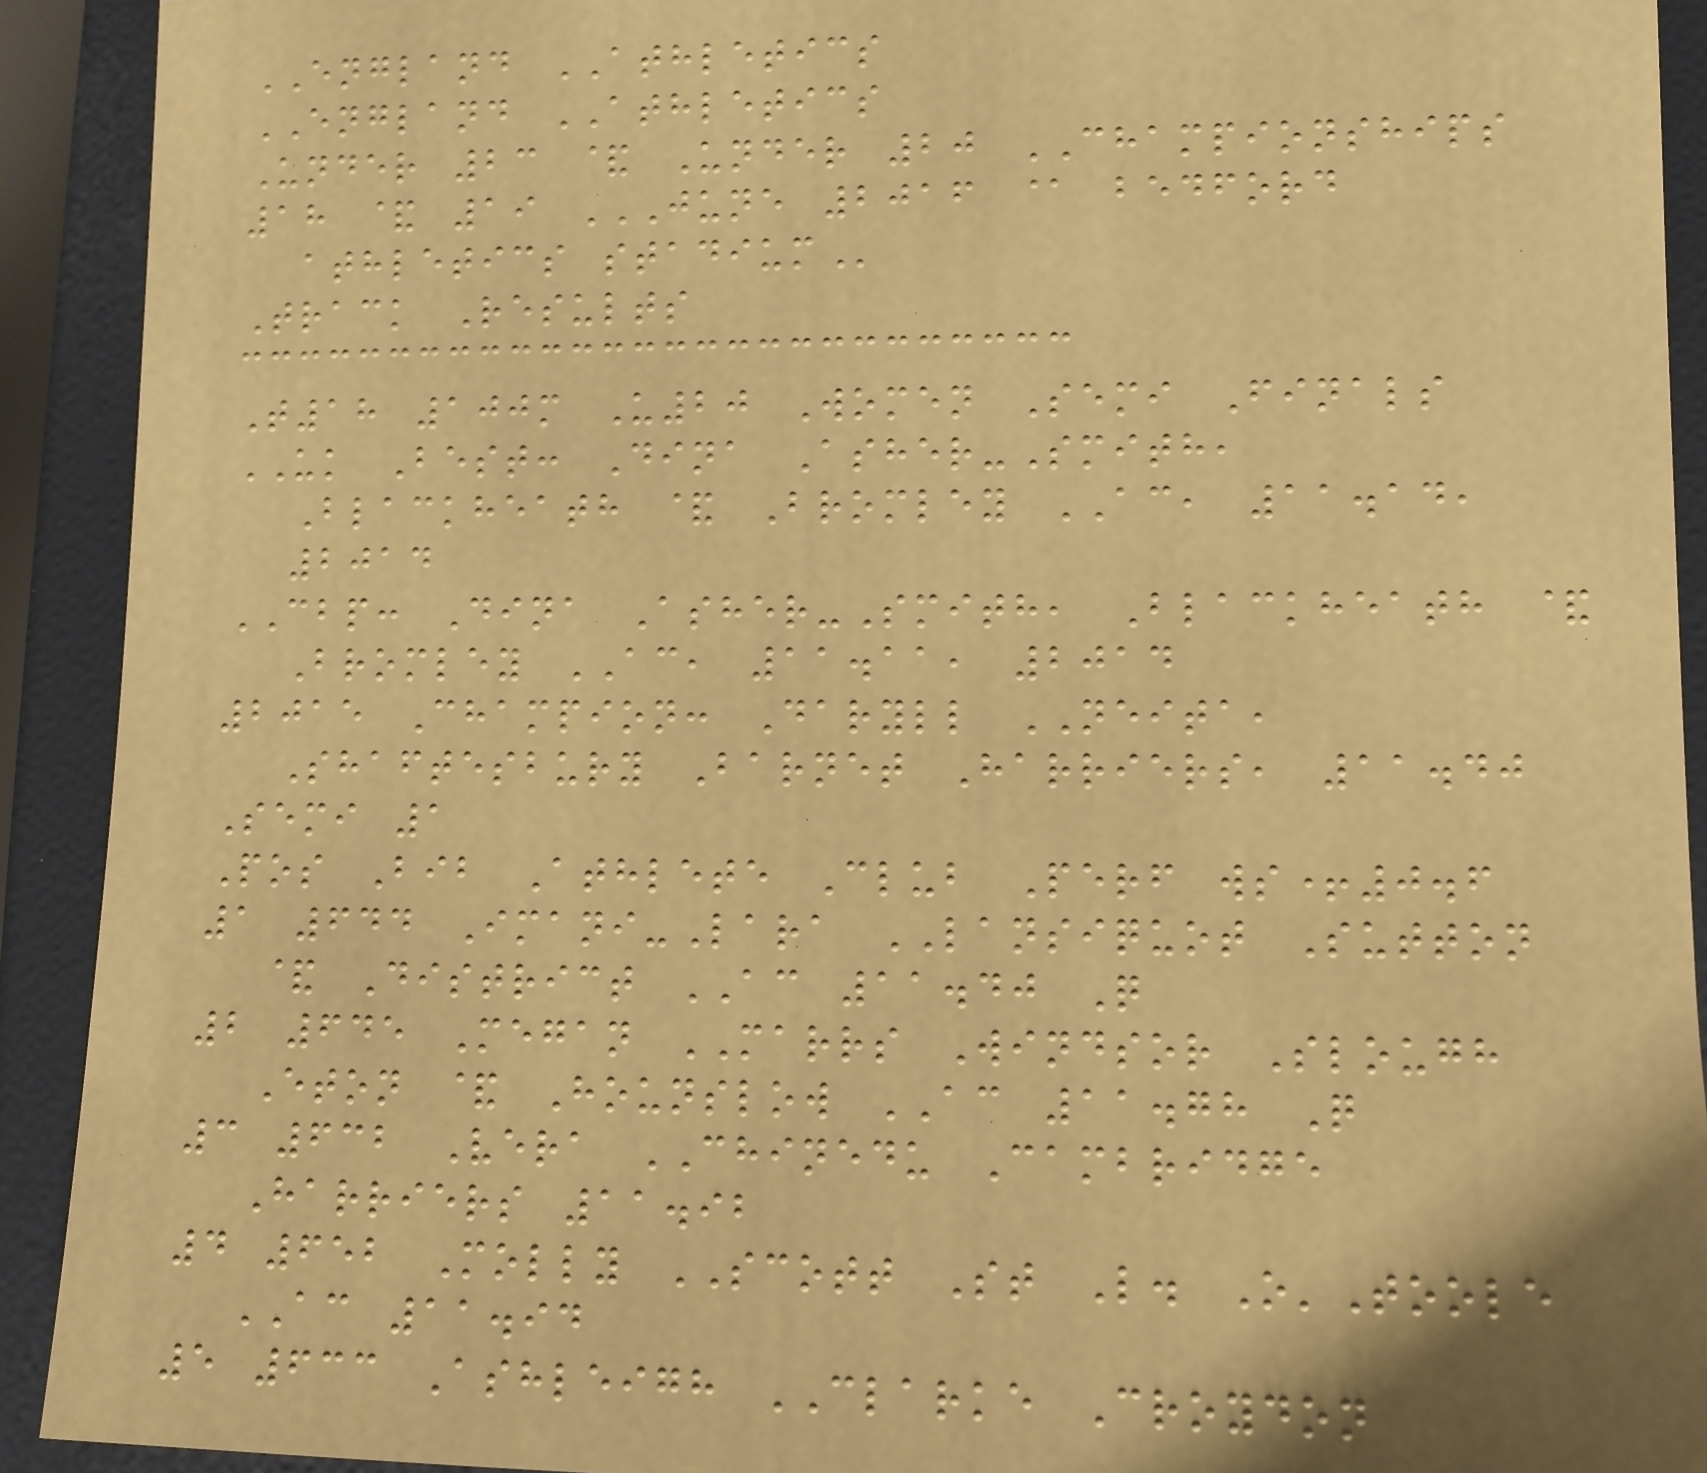ENGLAND ATHLETICS
ENGLAND ATHLETICS
Under 23 & Under 20 CHAMPIONSHIPS
18 & 19 JUNE 2016 @ BEDFORD
ATHLETICS STADIUM
Track Results
T18 100m U20 Women Semi Finals
UK Best: Dina Asher-Smith,
Blackheath & Bromley AC, 11.14,
2014
CBP: Dina Asher-Smith, Blackheath &
Bromley AC, 11.11, 2014
2015 Champion: Daryll NEITA,
Shaftesbury Barnet Harriers, 11.40
Semi 1
Pos Bib Athlete Club Perf ws+0.6
1 644 Imani-Lara LANSIQUOT Sutton
& District AC 11.40 Q
2 645 Megan MARRS Windsor Slough
Eton & Hounslow AC 11.78 Q
3 632 Vera CHINEDU Cambridge
Harriers 11.92
4 652 Molly SCOTT St L. O'Toole
AC 11.94
5 633 Ashleigh CLARKE Croydon
